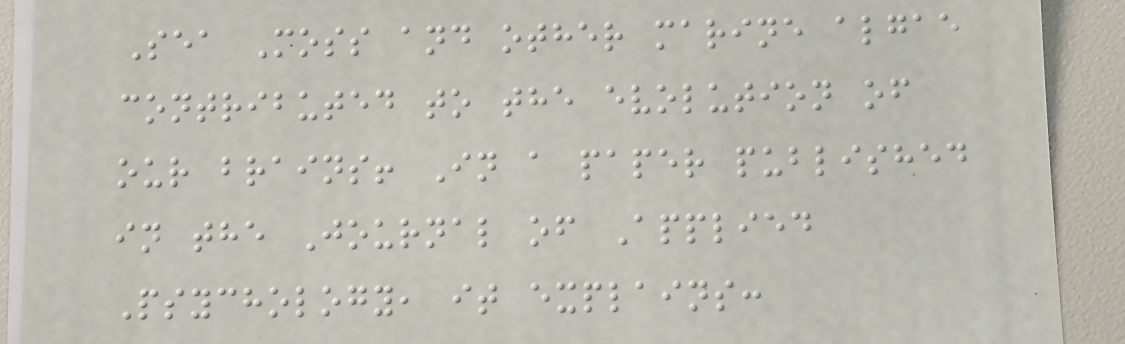Sea Moss and other marine algae
contributed to the evolution of
our brains! In a paper published
in the Journal of Applied
Psychology, it explains:
